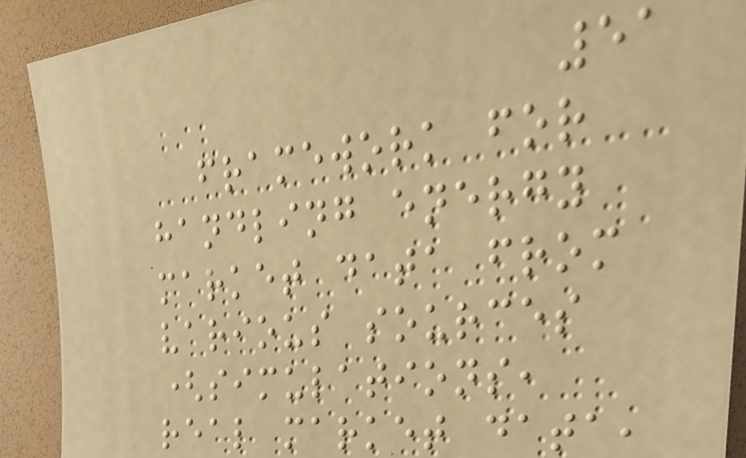51
framework for
handling energy
market data from
various sources
(simulations,
real market data,
